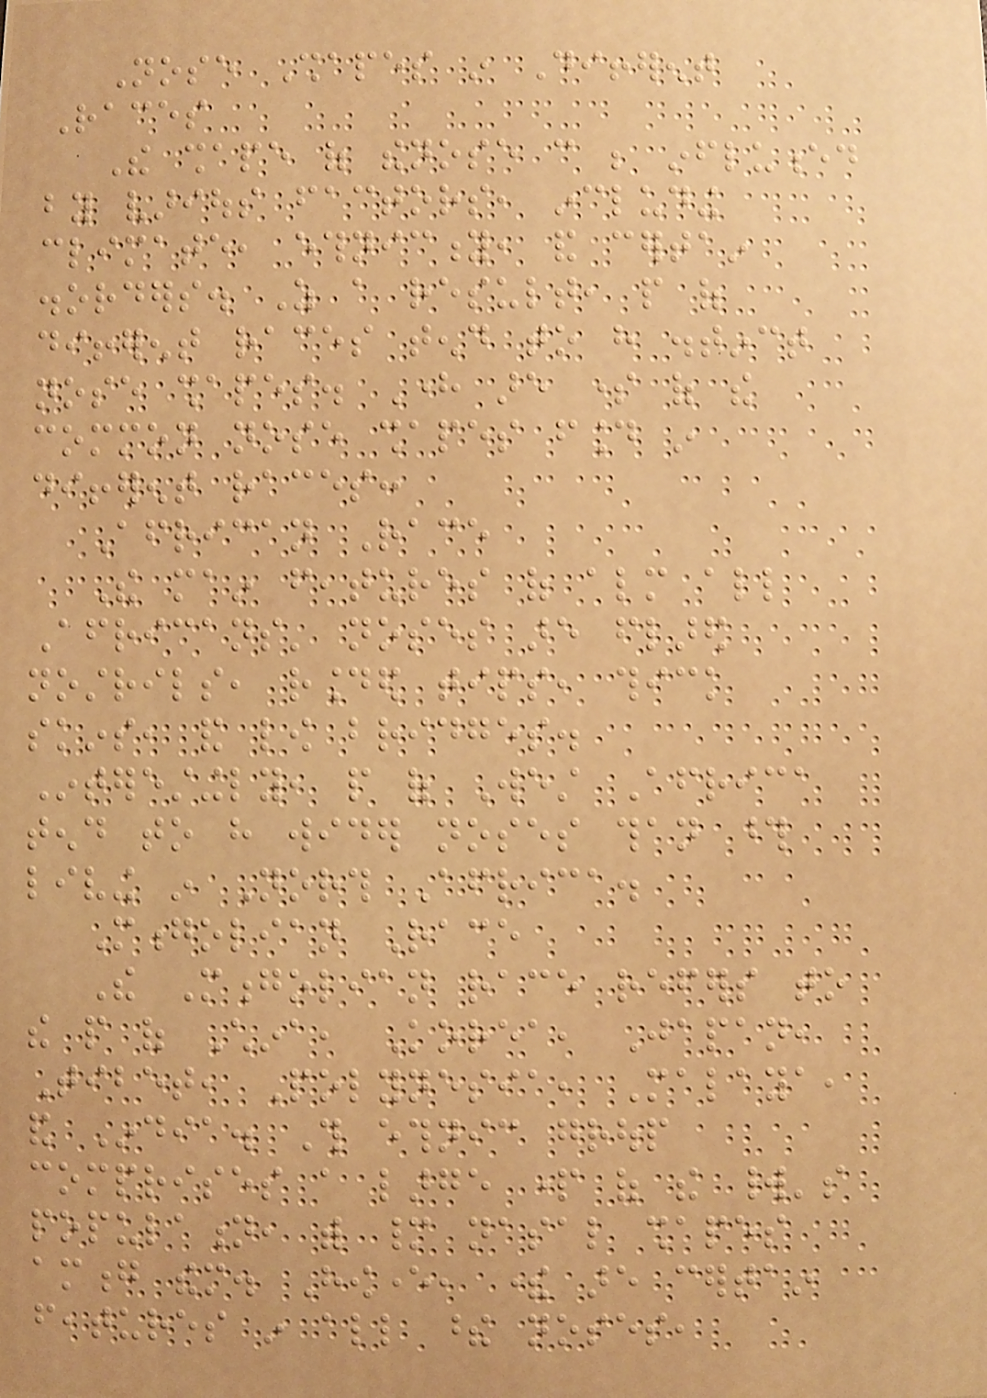Nose Shapes in Different
Races
The shape of thenose can be influenced
by various factors, including
climate, ethnicity, and certain
disorders. As a result, people of
different races tend to have distinct
nose shapes. Here are some of the
common nose shapes found in
different races:
African Race
The main features of almost all
Africans' noses are flared
nostrils, rounded tips, thick
skins, and low bridges.
Interestingly, people of West Africa
tend to have wider noses than those
living in North Africa.
Mongolian Race
The Mongolian race refers to
the people of China, Korea, Japan,
Tibet, Polynesia, Malaya,
and India. This ethnic group
comprises a large part of the world's
population, with many nasal shapes
among them. However, there are certain
features in all these noses,
